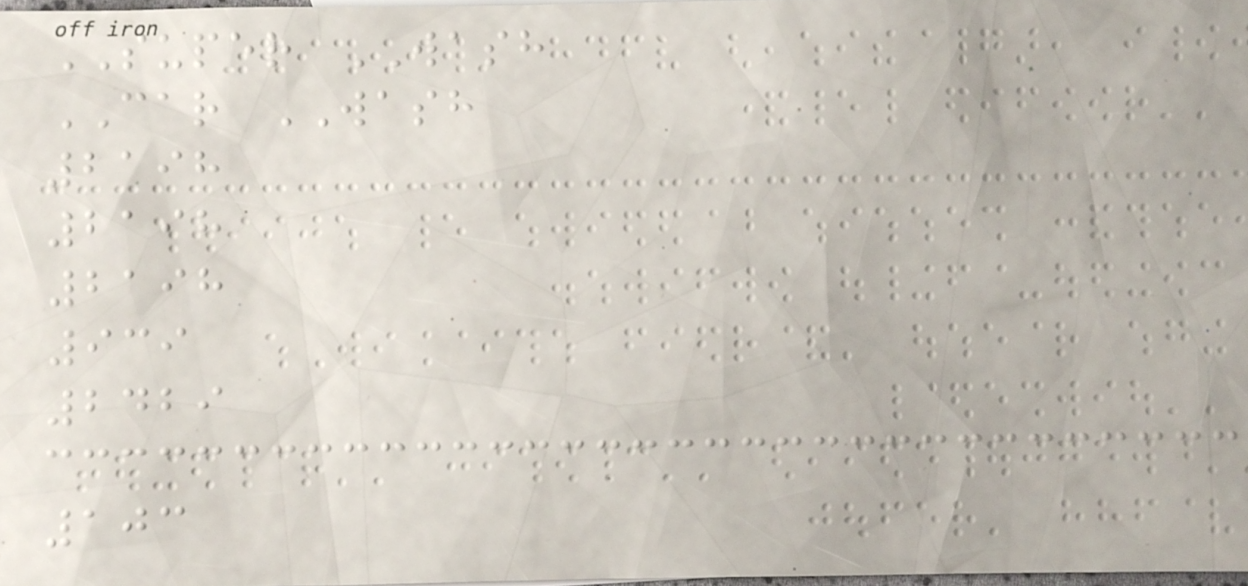SUPER WASH
CAR WASH
2198
2198
2198
939
2429
103
